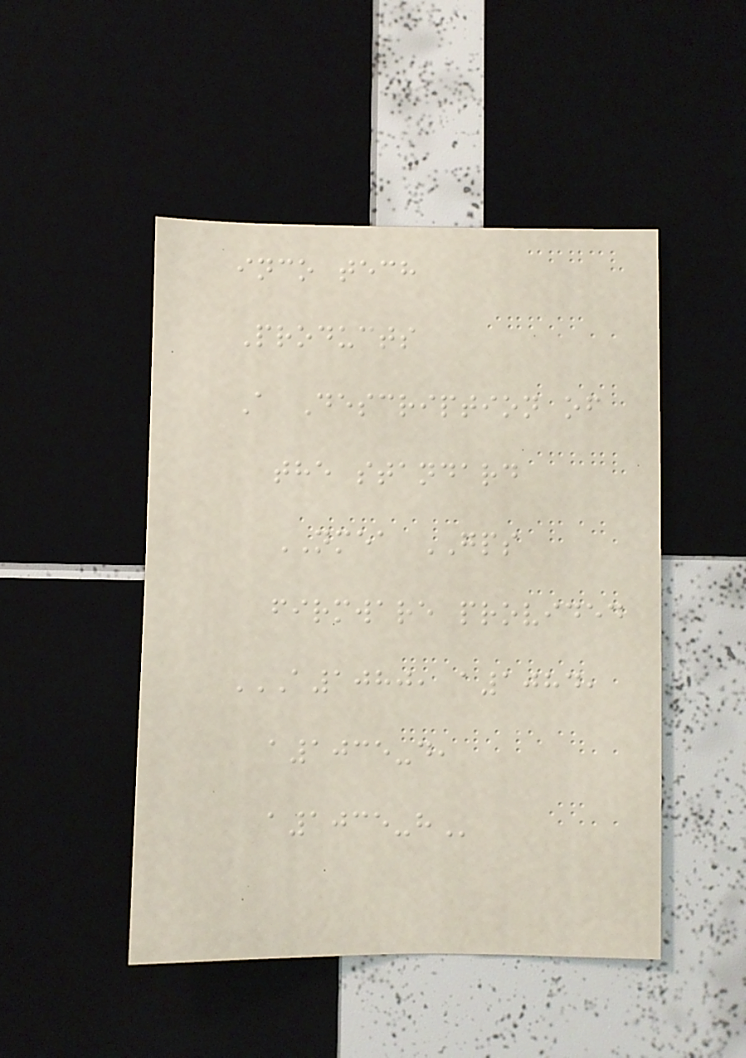inco tech
Products
A Description of
the standard
NMEA GPS
firmware provided
A1080, A1084,
A1035-D,
A1035-H
